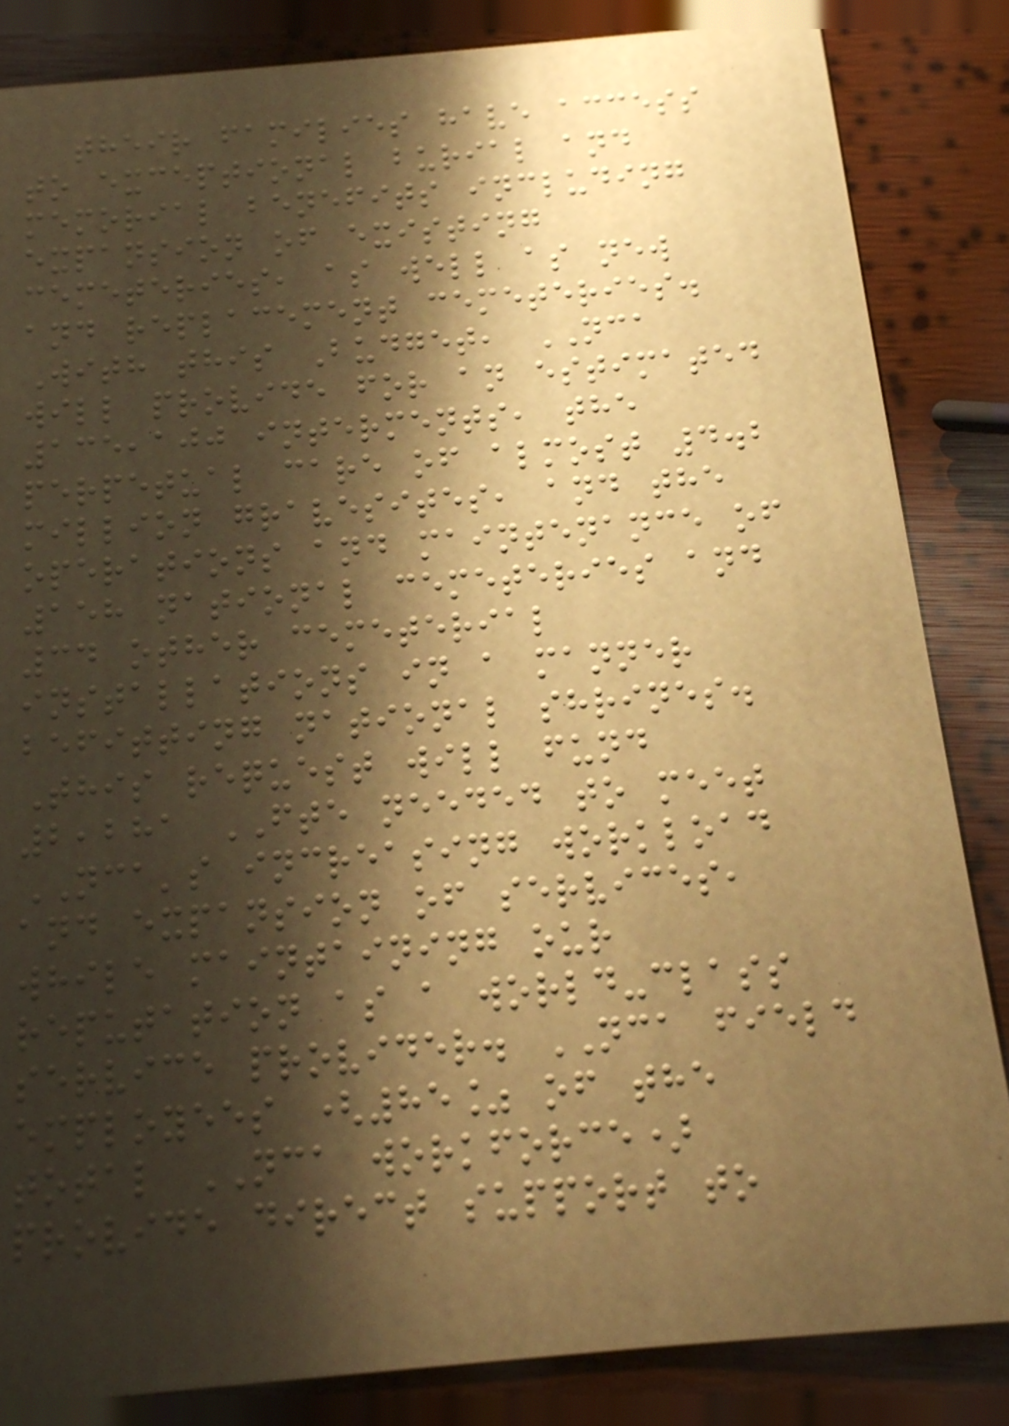their families have access
to exceptional burial and
memorial benefits including
expansion of existing
cemeteries, as well as new
and replacement cemeteries.
With this Budget, NCA
will provide for an estimated
135,100 interments, the
perpetual care of almost 4.2
million gravesites, and the
operations and maintenance of
158 national cemeteries and
34 other cemeterial
installations in a manner
befitting national shrines.
This request will fund
2,281 FTE needed to meet
NCA's increasing workload
and expansion of services,
while maintaining our
reputation as a world-class
service provider. NCA field
employees (85% of the
total NCA workforce)
provide direct support to
